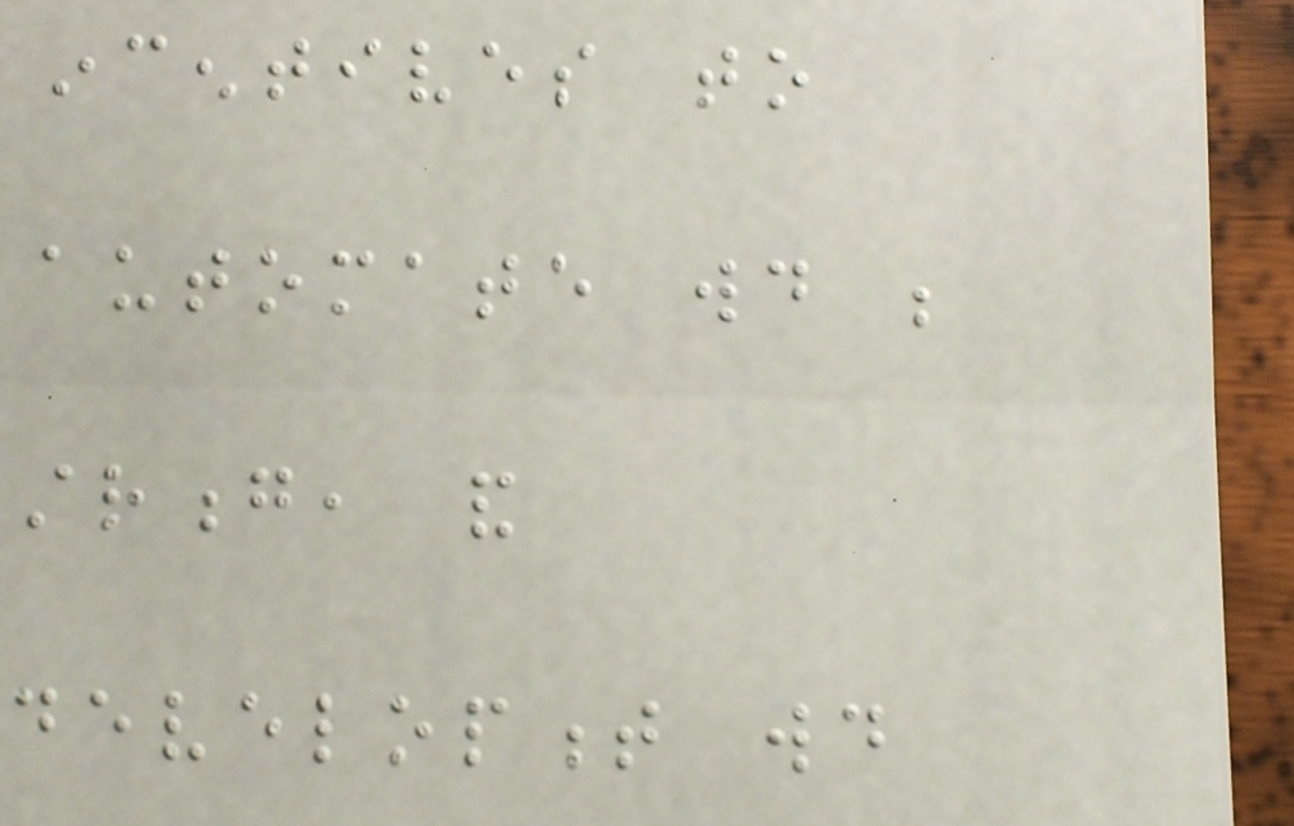incentives to
automate would be
strong, and
development would
